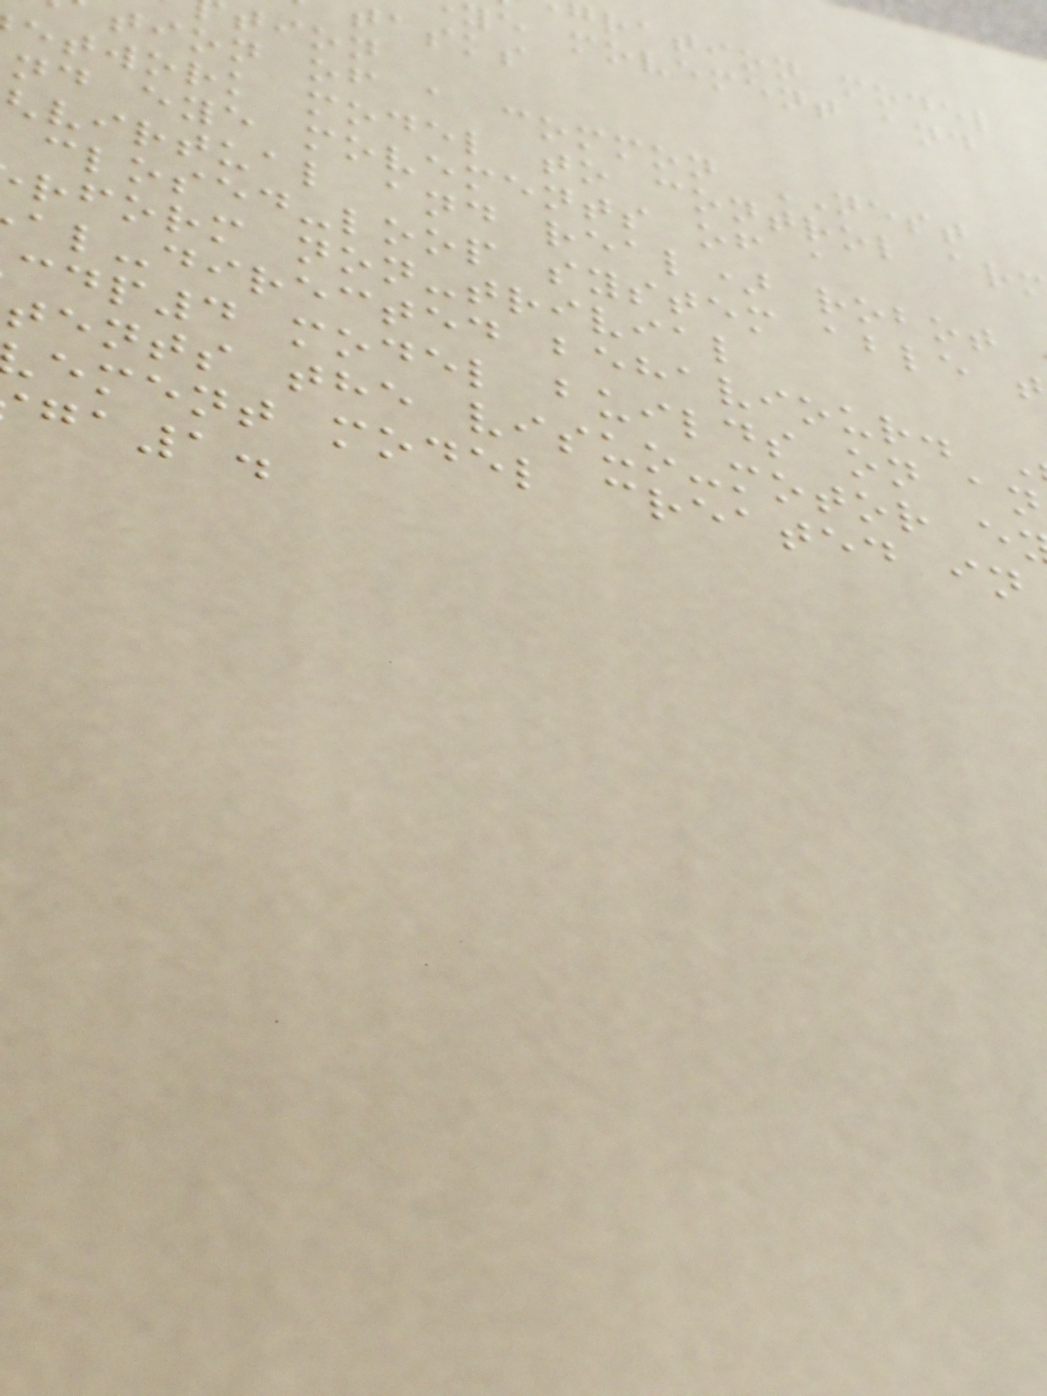ration model
ye movement and
tasks
tion
tion of a common NEST
etwork model to control ar
nd eye movements of a
virtual and real) robot
closed-loop system able
rform non-trivial
al-directed behaviour.
cdp4 model builds on an
tents the visuo-motor e
ement model created in
ga1.
